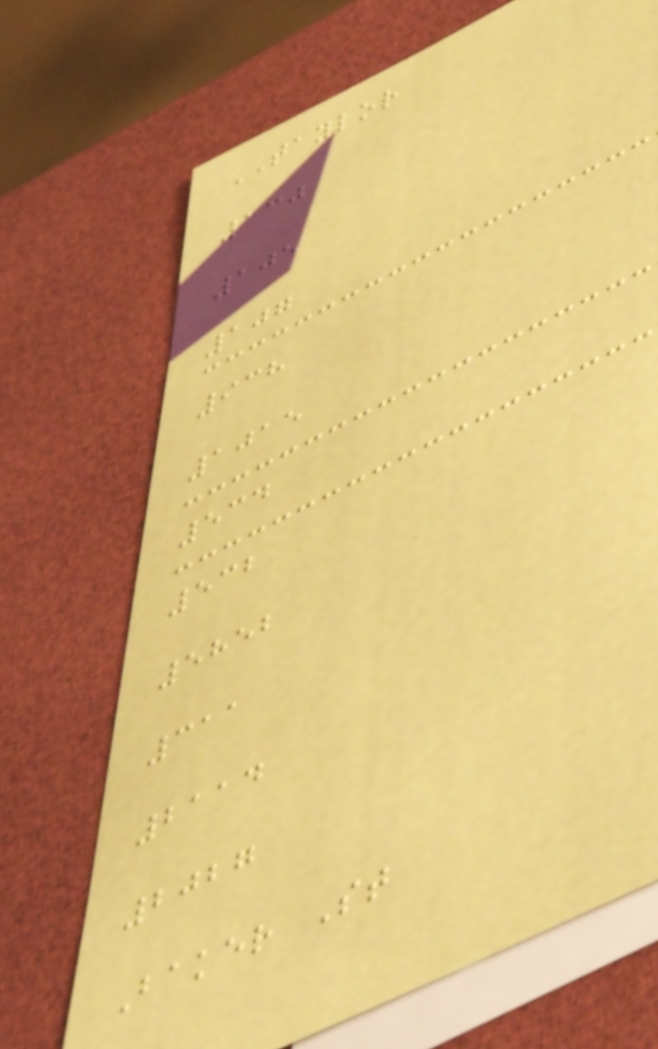TAYLOR
130
105
107
938
1015
534
532
5852
311
2114
2027
Baker St
